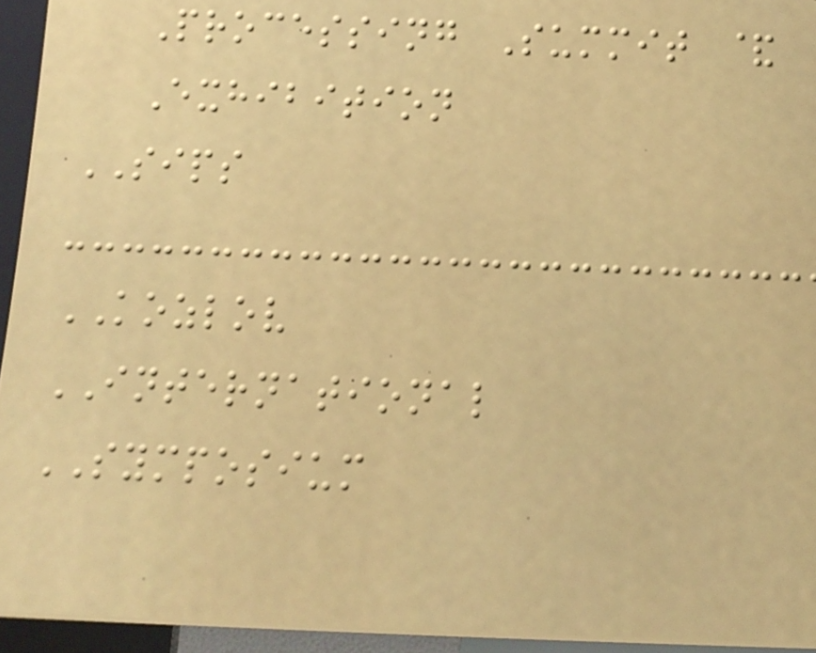Processing Summit &
Exhibition
SIPS
KOZLOV
INTERNATIONAL
SYMPOSIUM
